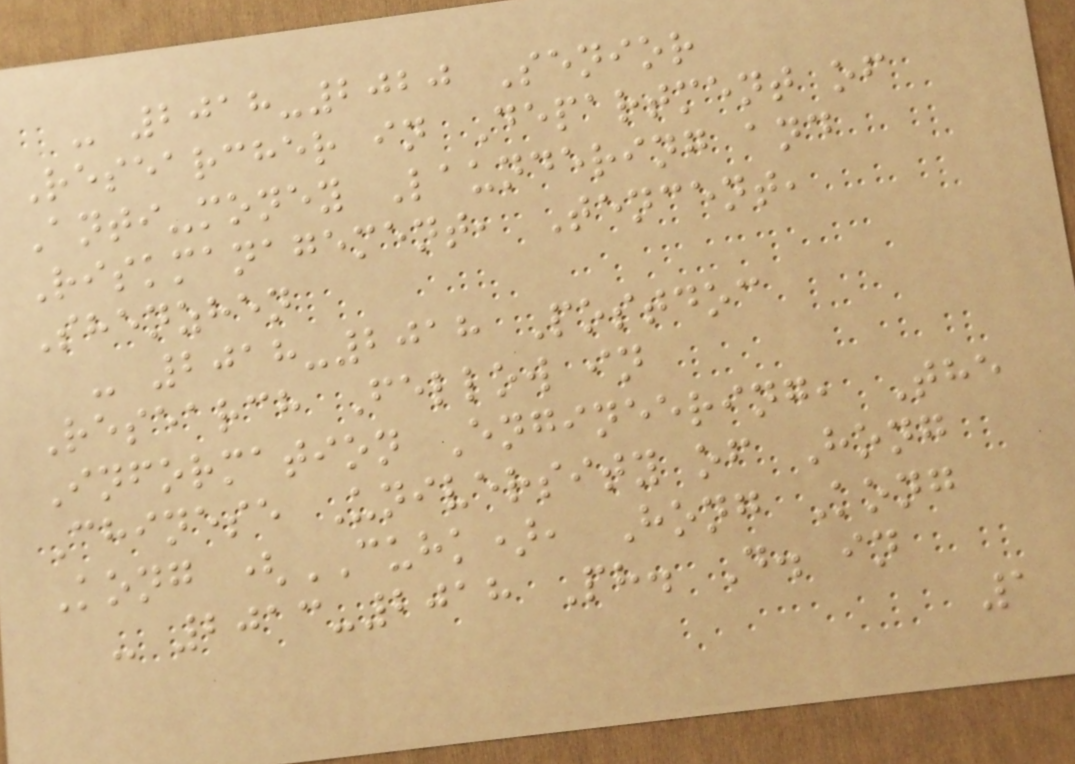- 2018-2020 Senior
Researcher in Department of
Anti-money Laundering and
Riskmanagement, Tencent,
Shenzhen
- 2018-2018 Postdoc
Research Fellow in
Information Engineering, The
Chinese University of Hong
Kong (CUHK), Hong Kong
- 2013-2018 Ph. D. in
1
